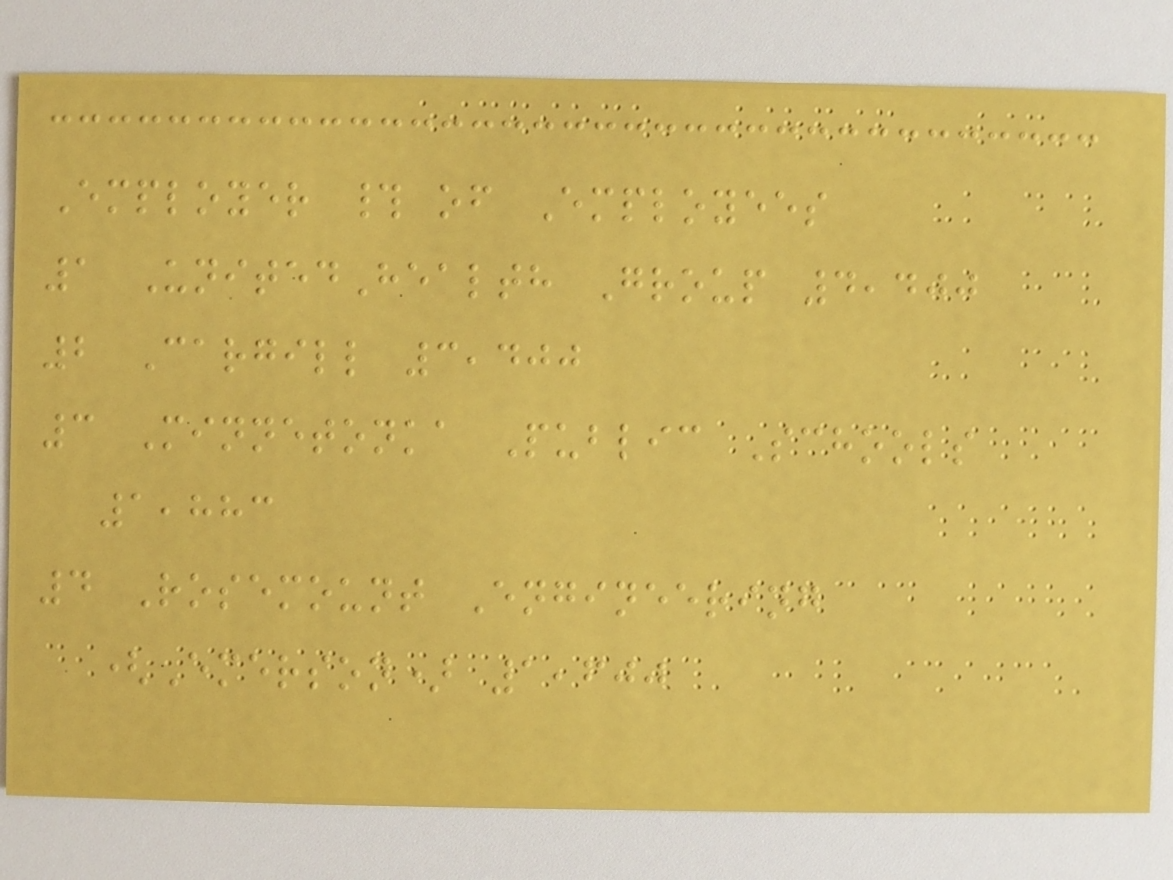Employer # of Employees
1 UnitedHealth Group 4,400
2 Cargill 3,400
3 Minnetonka Public Schools
1,883
4 Rosemount Engineering
(Emerson) 1,600
